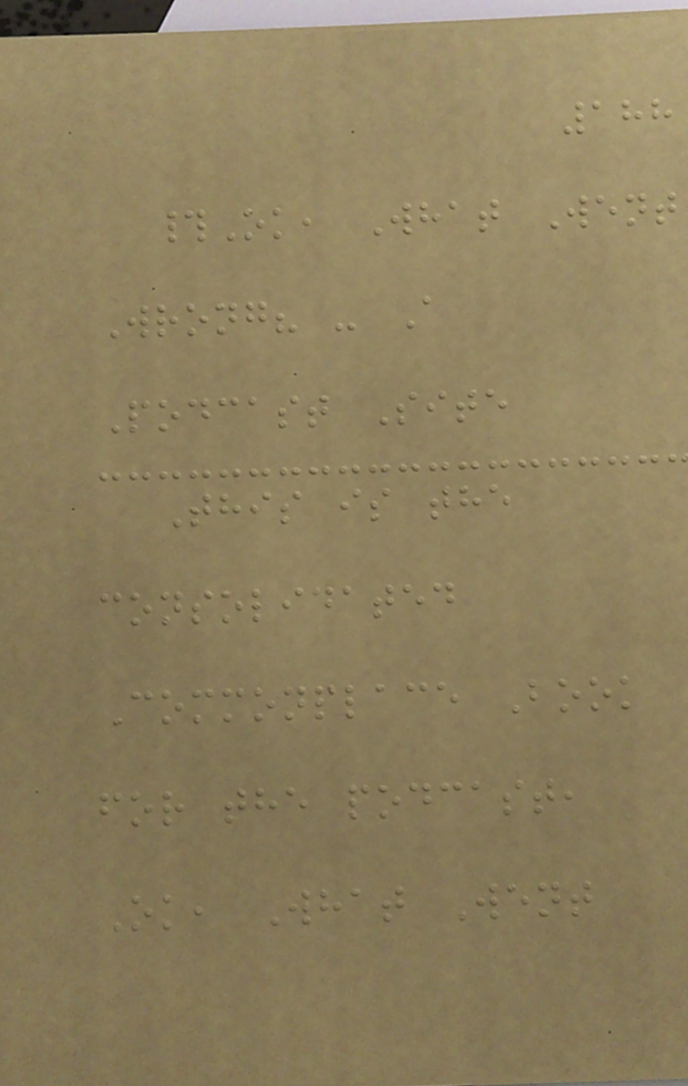188
#Ok, What Went
Wrong? - A
Podcast Site
This is the
consolidated
Commonplace Book
for the podcast,
Ok, What Went
